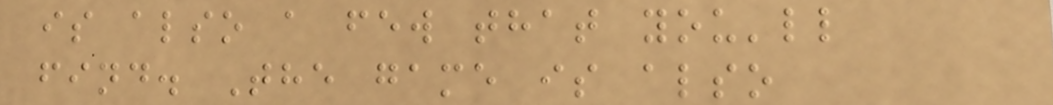is also a few that you'll
find. The game is also
